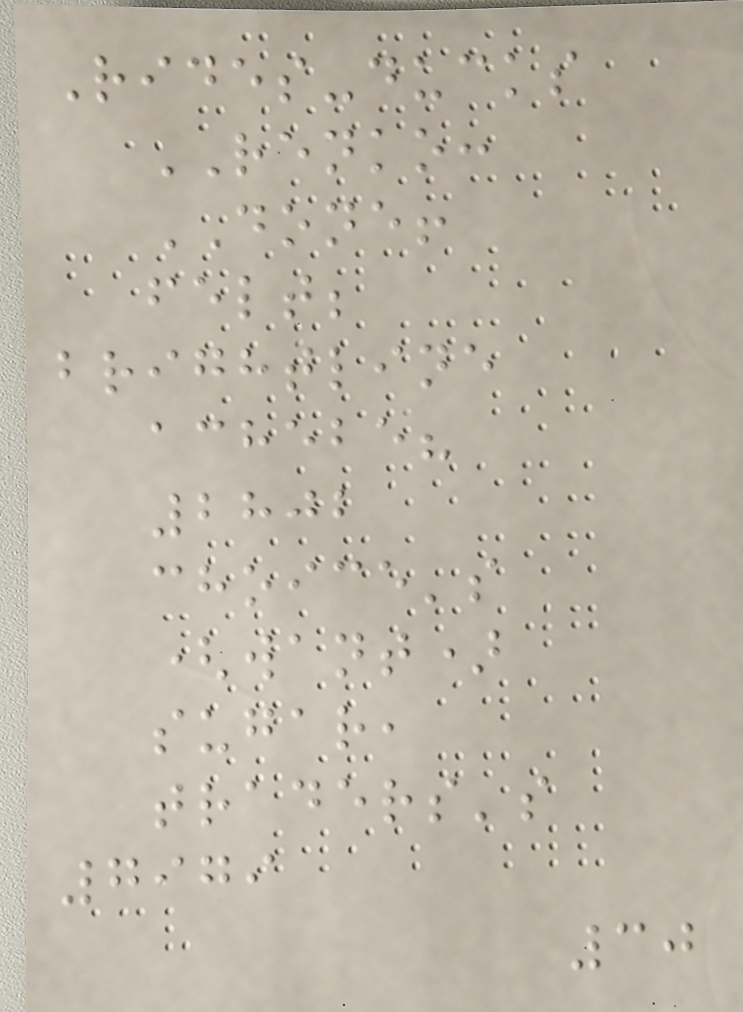Rides-ducks
RENKO:
DONE!
felt;
brightline
achebe?
2802
choice's
(want)
sugar,
traders's
7979
30
